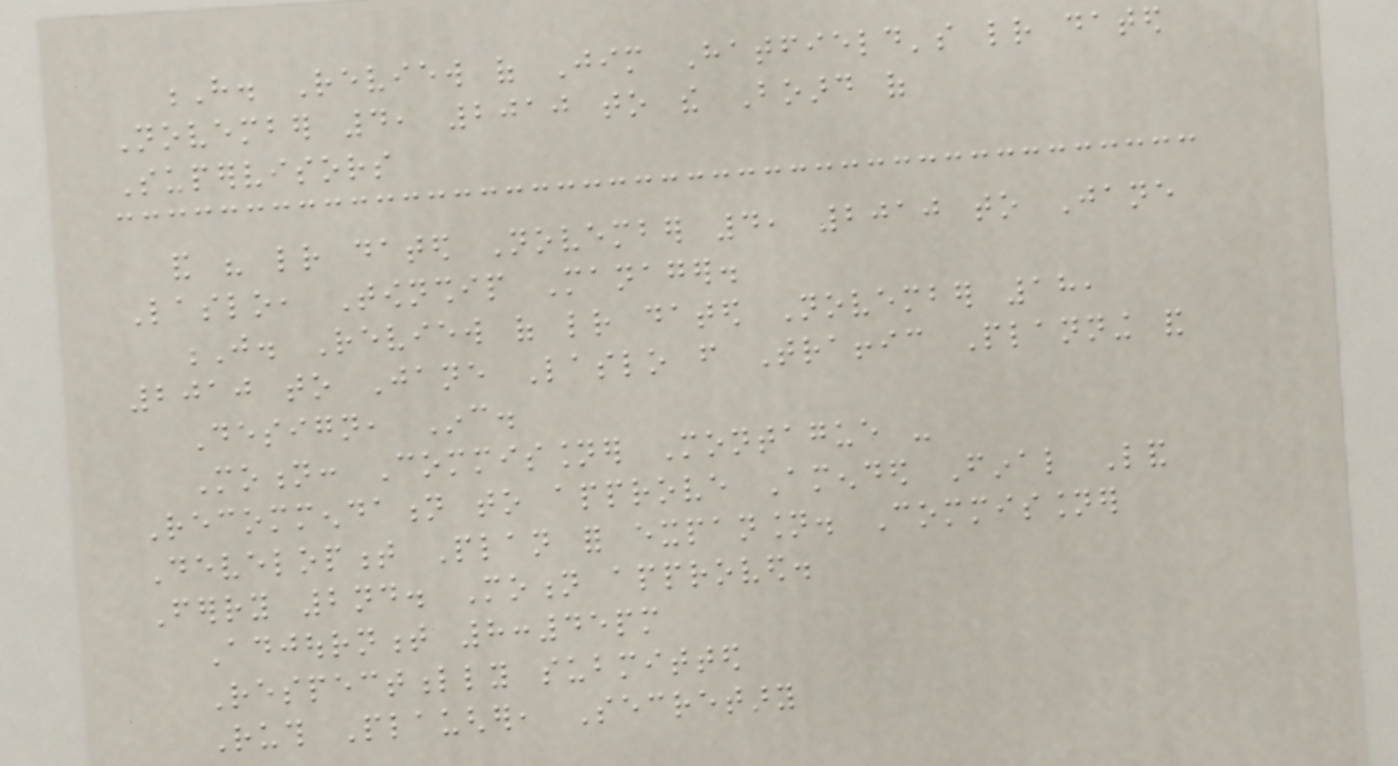H. Review of Jim Hatfield's letter dated
November 4, 2010 to the Board of
Supervisors
and his letter dated November 4, 2010 to Jane
Laslo, Township Manager.
J. Review of letter dated November 18,
2010 to Jane Laslo from Traffic Planning and
Design, Inc.
Motion: Commissioner Montague -
Recommendation to approve Amended Final Land
Development Plan for expansion. Commissioner
Ferry 2nd. Motion approved.
Adjournment 8:45pm
Respectfully submitted
Ruth Plaugher, Secretary
